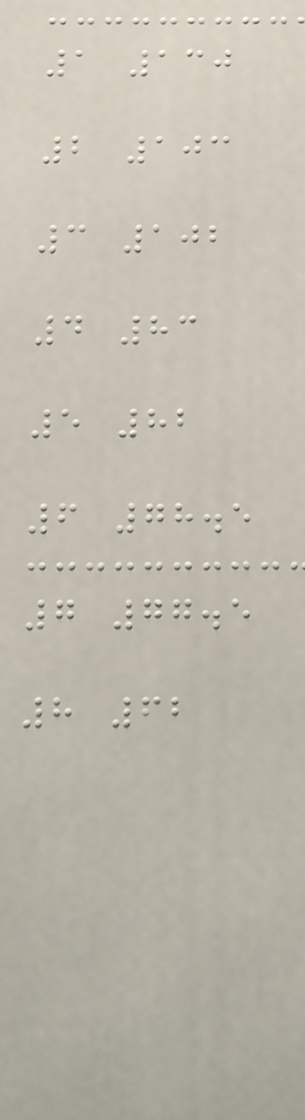1 130
2 103
3 102
4 83
5 82
6 78.5
7 77.5
8 62
